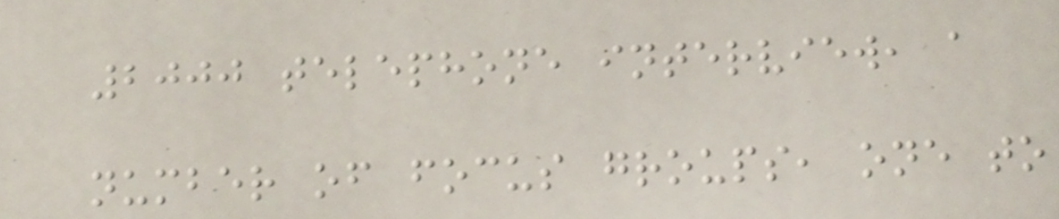2000 telephone interview, a
number of focus groups, one to
